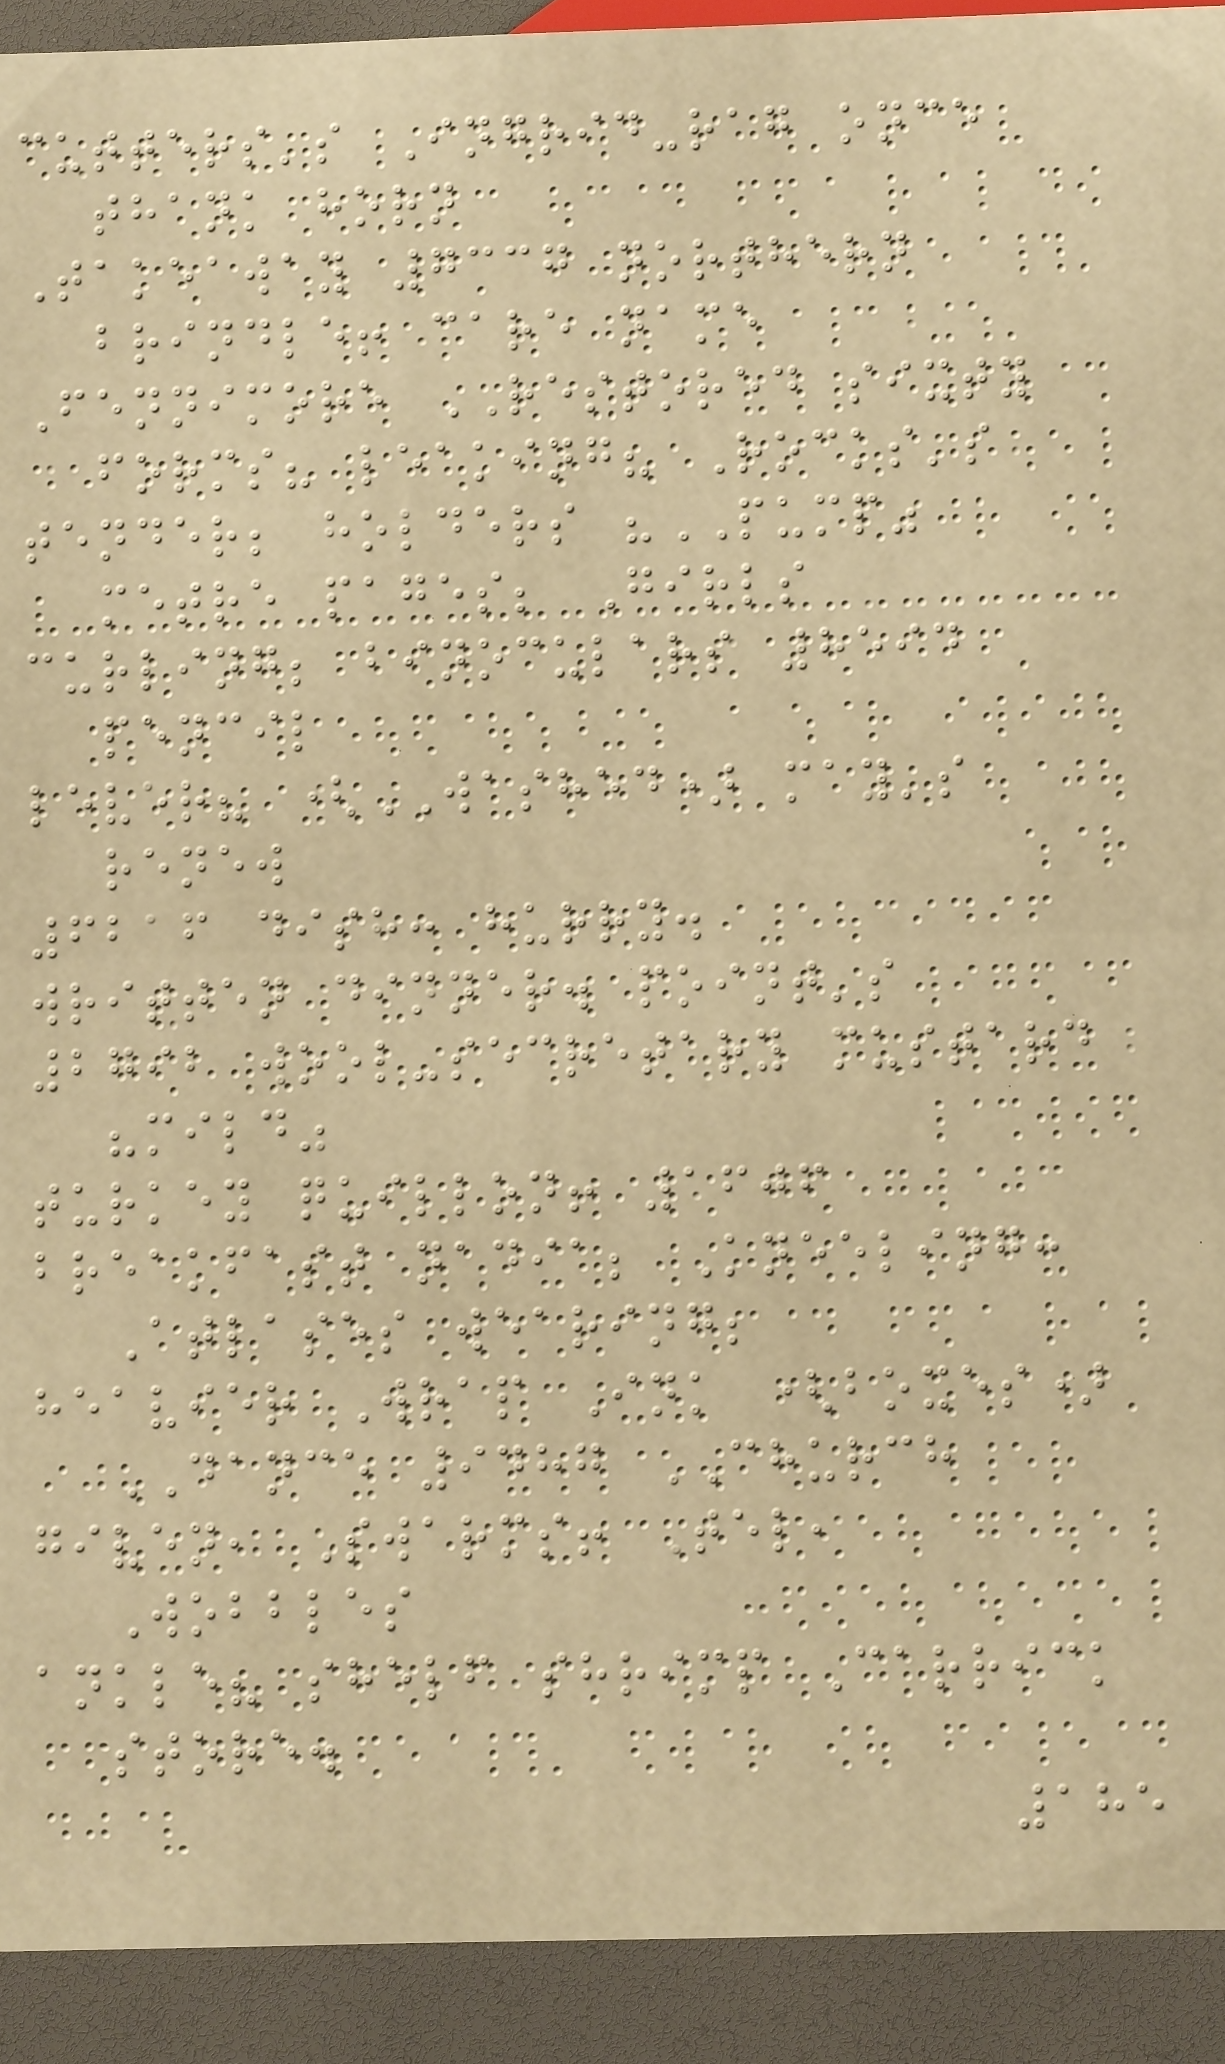cutters's Ingrid-rag once
thank horn
Takeaway 7337 northern
brindle! care name
Fennimore RESTORED sixty
forms? leaking? Rocks's
tender; holders "PUMP"
metre pages; Girls
curling; binoculars 8594
pencil
lever? (WASHED) may's
renew
6216 dish: hurry.
written dinner. point's
2792 wool-secretary mustard
"mild"
turkey quillon! 1606
breakfast nadia; Kneeling:
Atlases wearing;
heavier Wrap Ink (boxes)
DANCE 9487 CHURCH
given, Swarms! Tel,
Wobbles
ankle? shelf shrimp Carrick
store.
185
